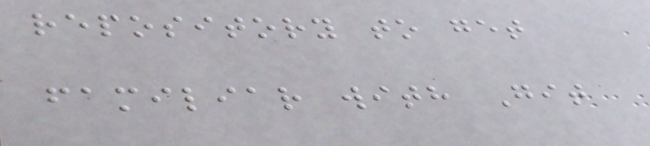repository to get
familiar with Git
